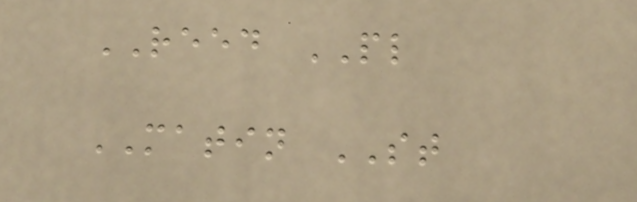REED PL
MATIN ST
